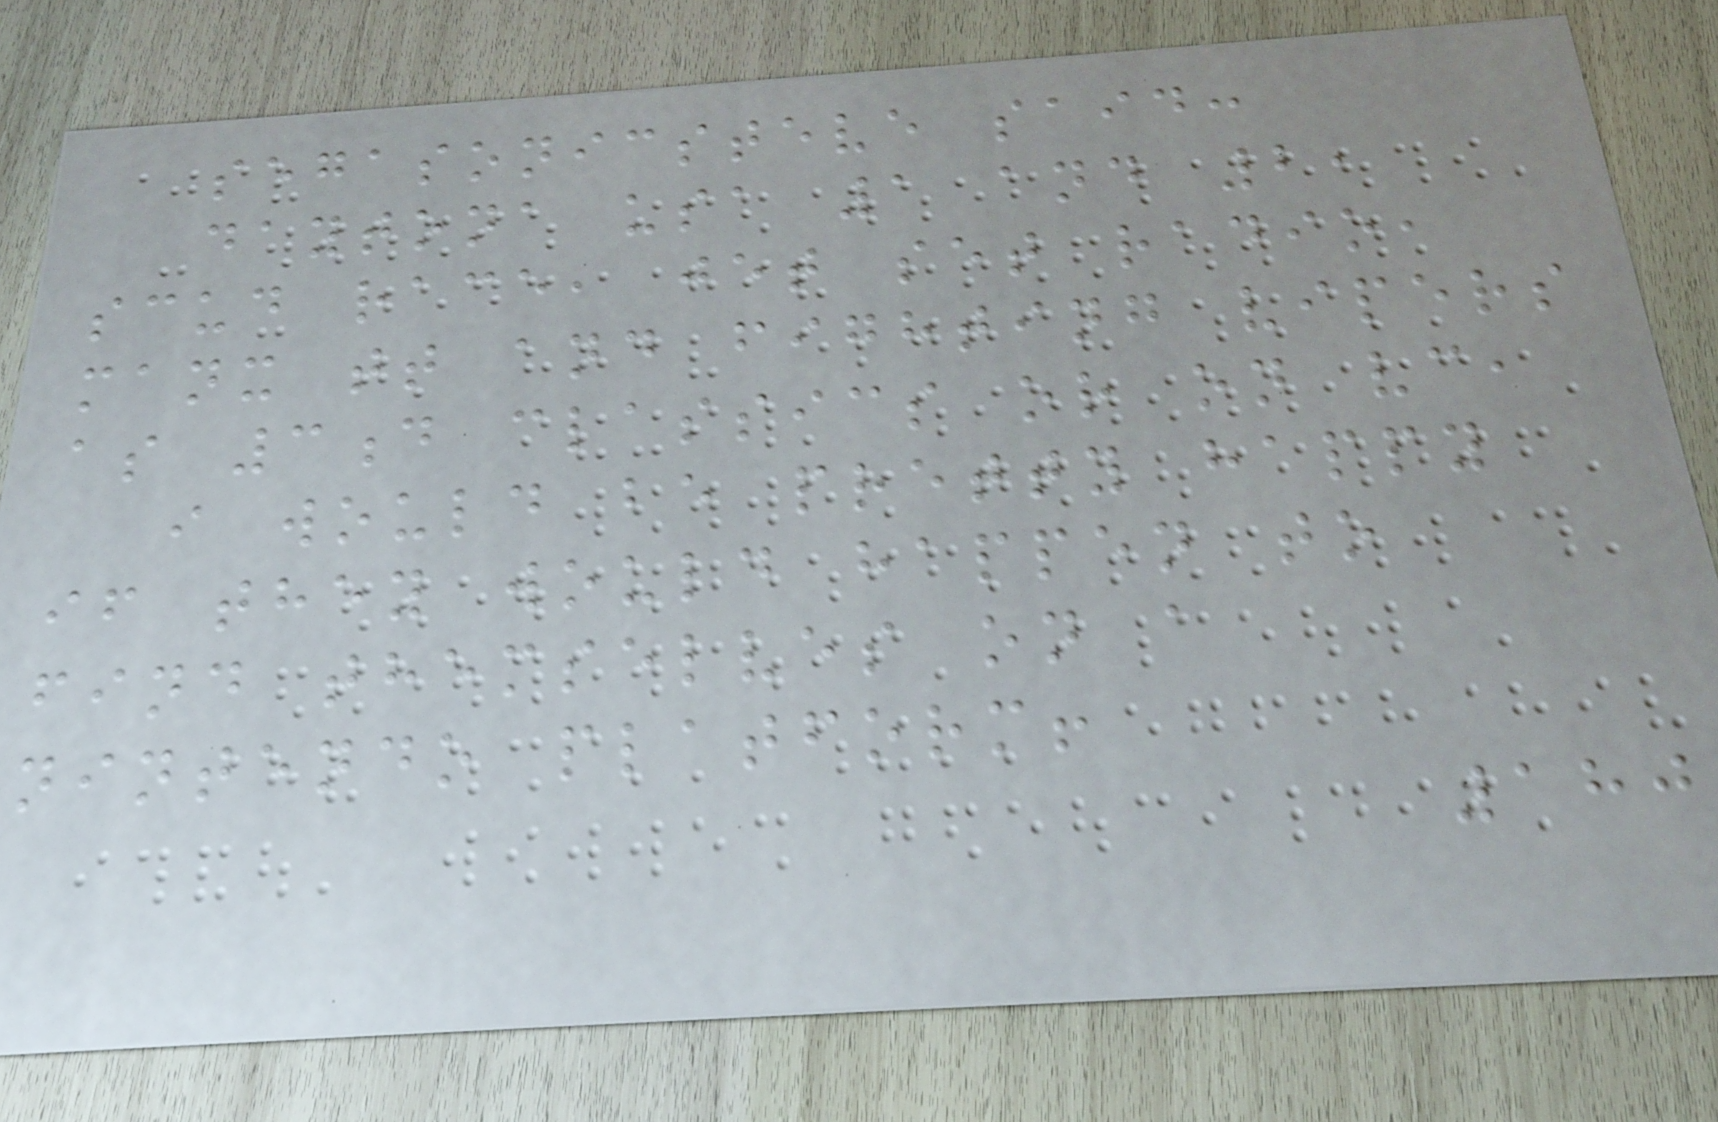segasonicsteve said:
daytona usa 1 and 2,
scud race, jet set radio,
manx tt and fighting vipers
as 3d classics or on vc,
i would be pretty happy
if they would happen to
find themselves on a
nintendo platform!
180
